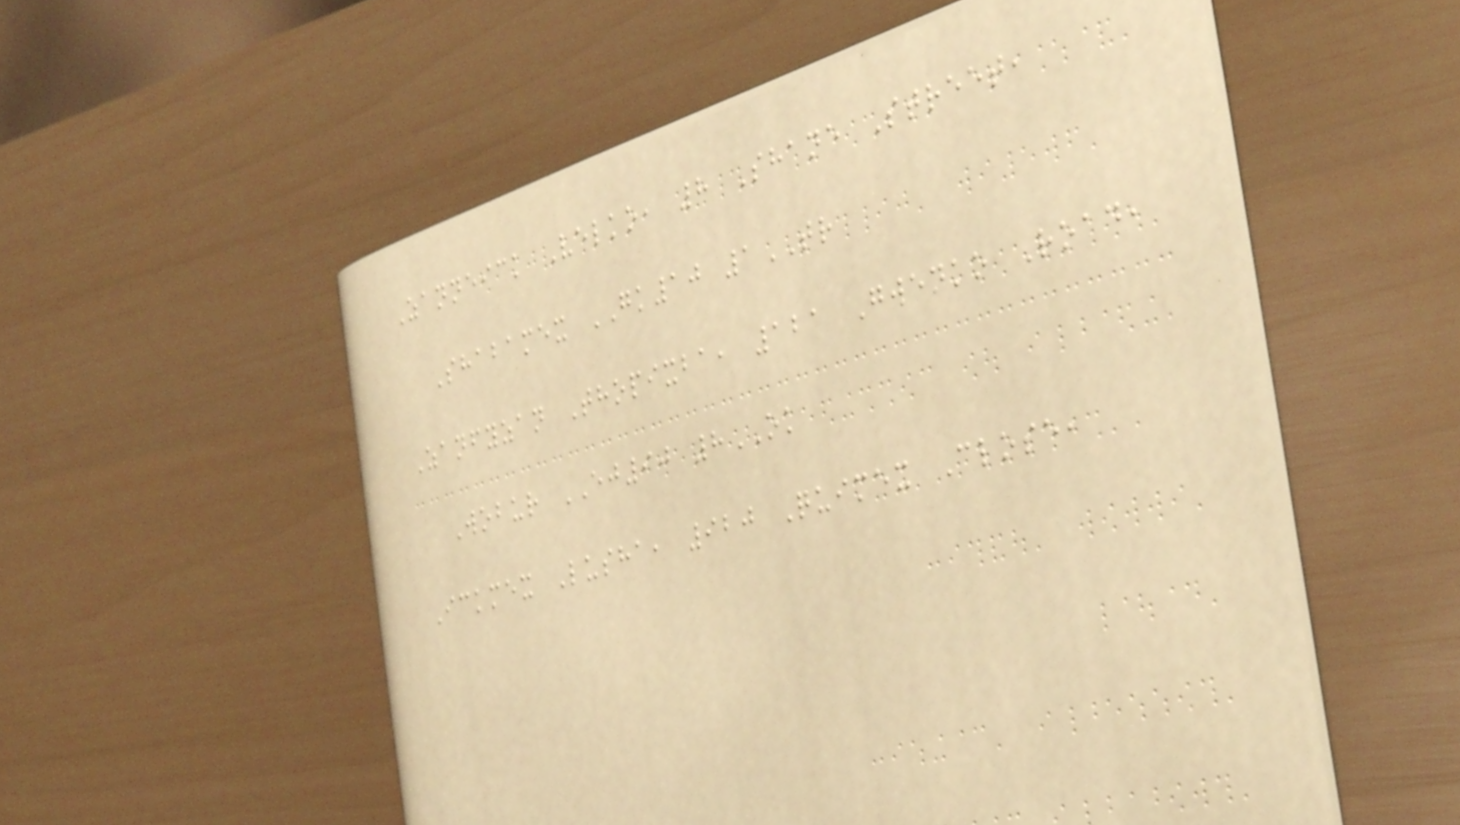Zanneick Velko, 8 Shane Street,
Shabamex GK10 1TR
Zanfyzan Thopixba, 121 Gwenko Road,
Wobur EJ90 8OK
Ickmex Lusha, 920 Quimex Close,
